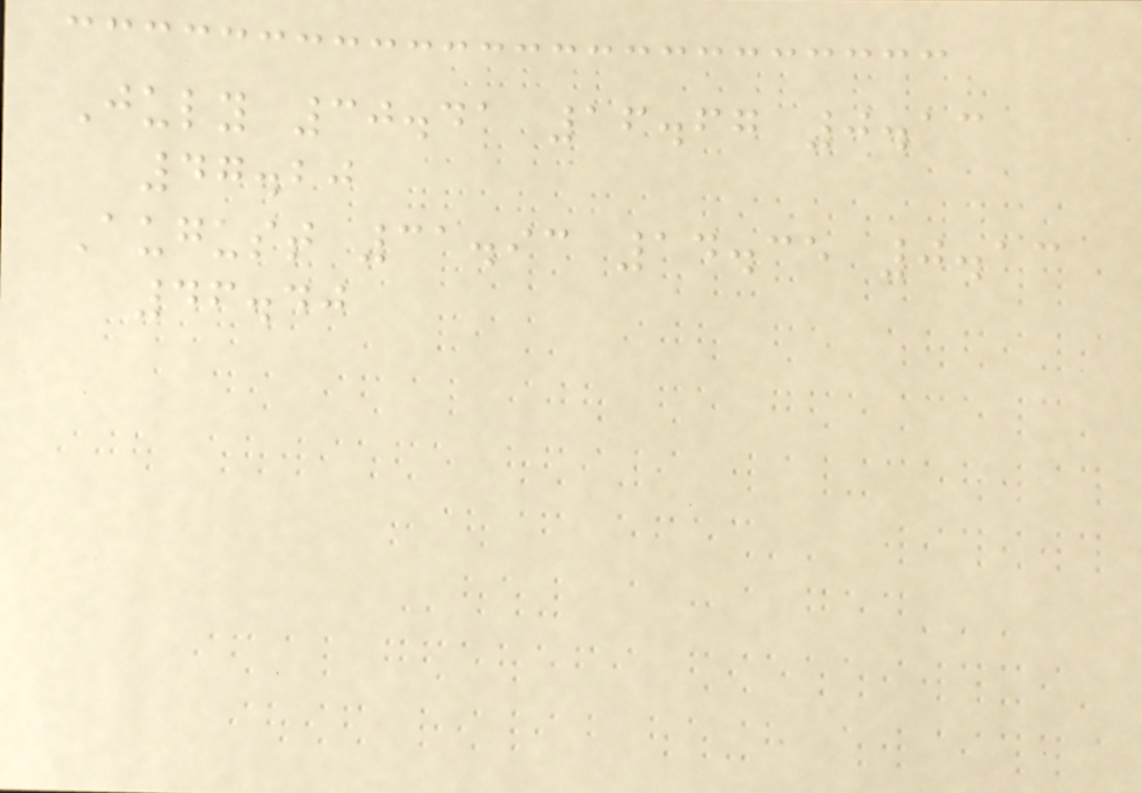July 30.41 16.67 0.13
47.20
August 31.93 14.35 0.13
46.40
